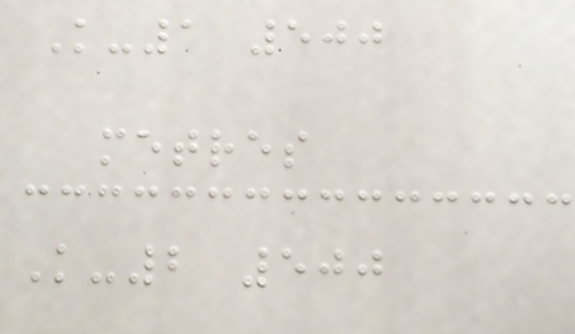K-1 500
metres
K-2 500
